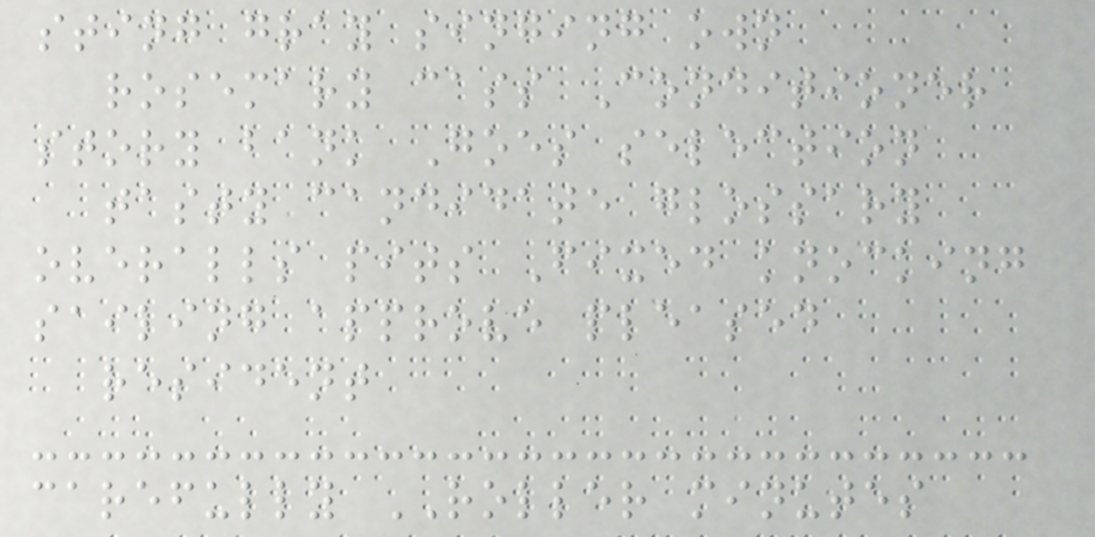sting gray singing own
rosemary cass Conditioner
story bank Goes selection
tasty candidate glossary
overalls pits Fixed knocking
sailing approve pleased
resident
carefully ROLLER minutes
